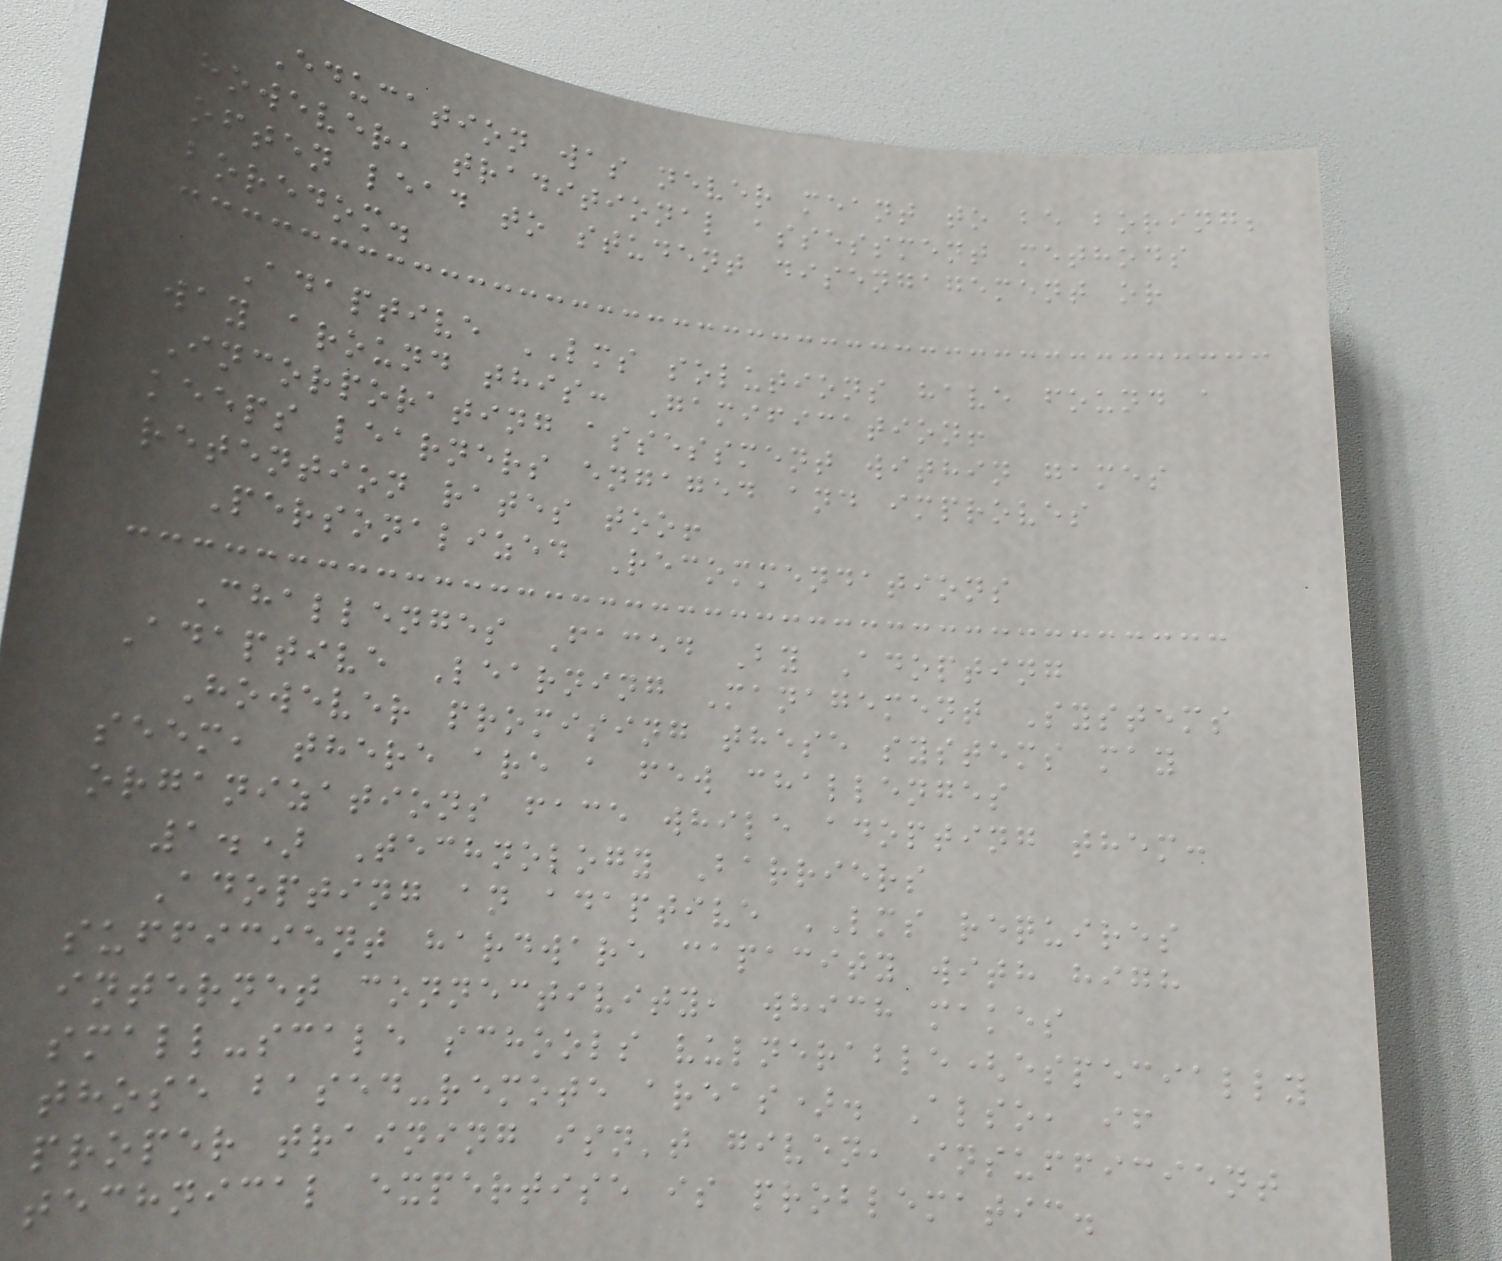Education was never meant to be boring;
however, traditional assessment methods
often lead to student disengagement or
boredom.
Adaptive LMS solutions have found a
way around this: Gamification!
Incorporating assessment within games
keeps learners engaged and improves
retention rates too!
Personalized Recommendations
Challenges Faced By Adopting
Adaptive Learning Management Systems
However promising these systems may
seem, there are a few challenges
organizations face while adopting them:
1.) Technology Barriers
Adopting an adaptive LMS requires
sufficient hardware capacity with high
internet connectivity, which makes
small-scale schools vulnerable(especially
those based-remote areas). Also, if
proper training isn't given, insufficient
technical expertise is problematic.
